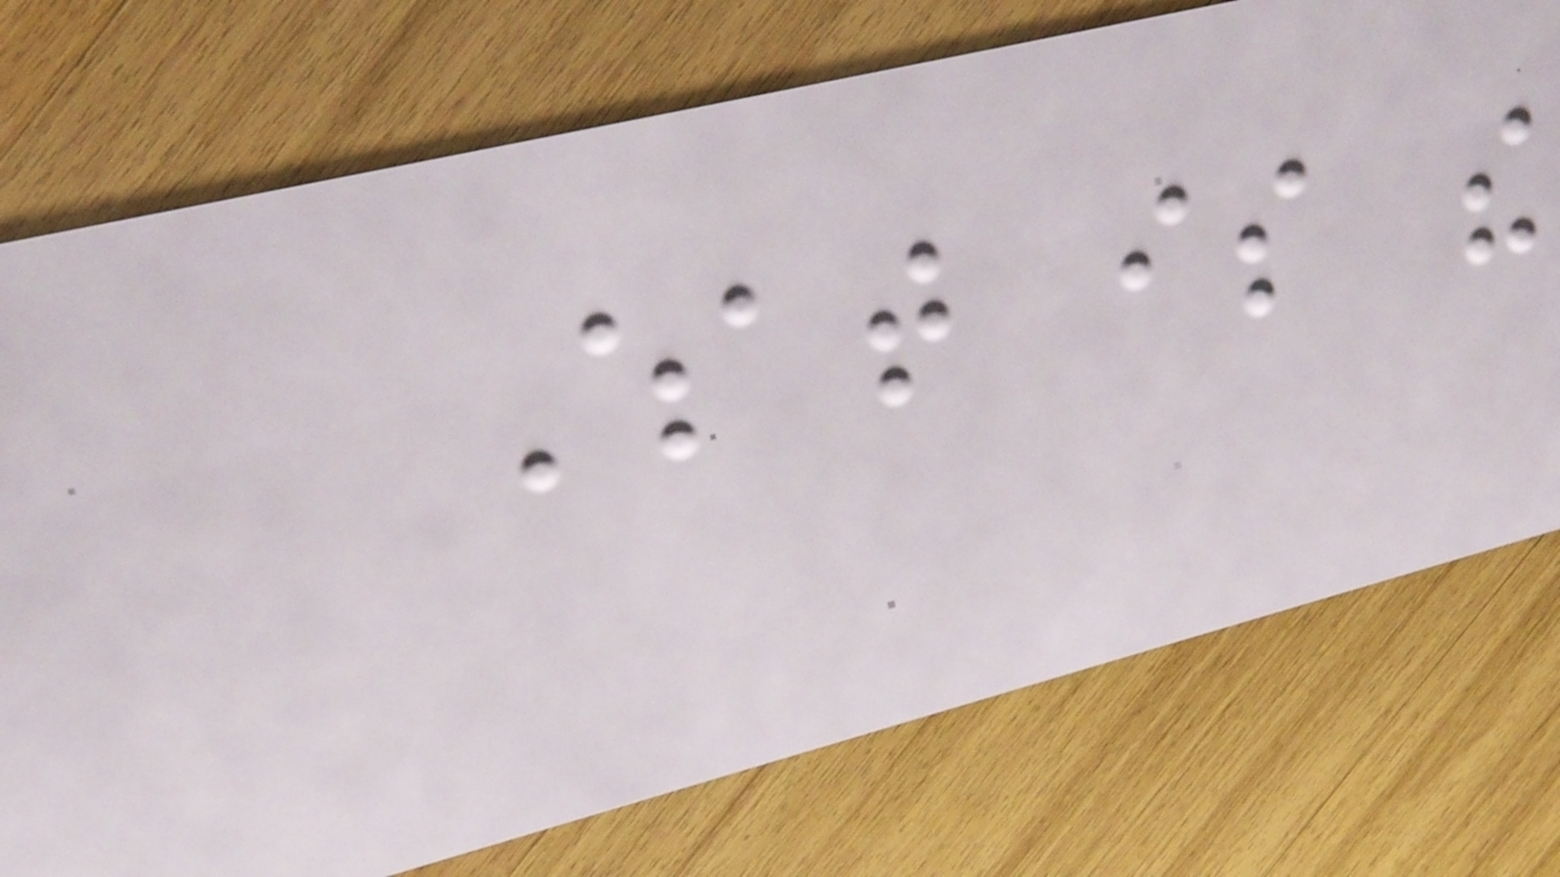What is the
